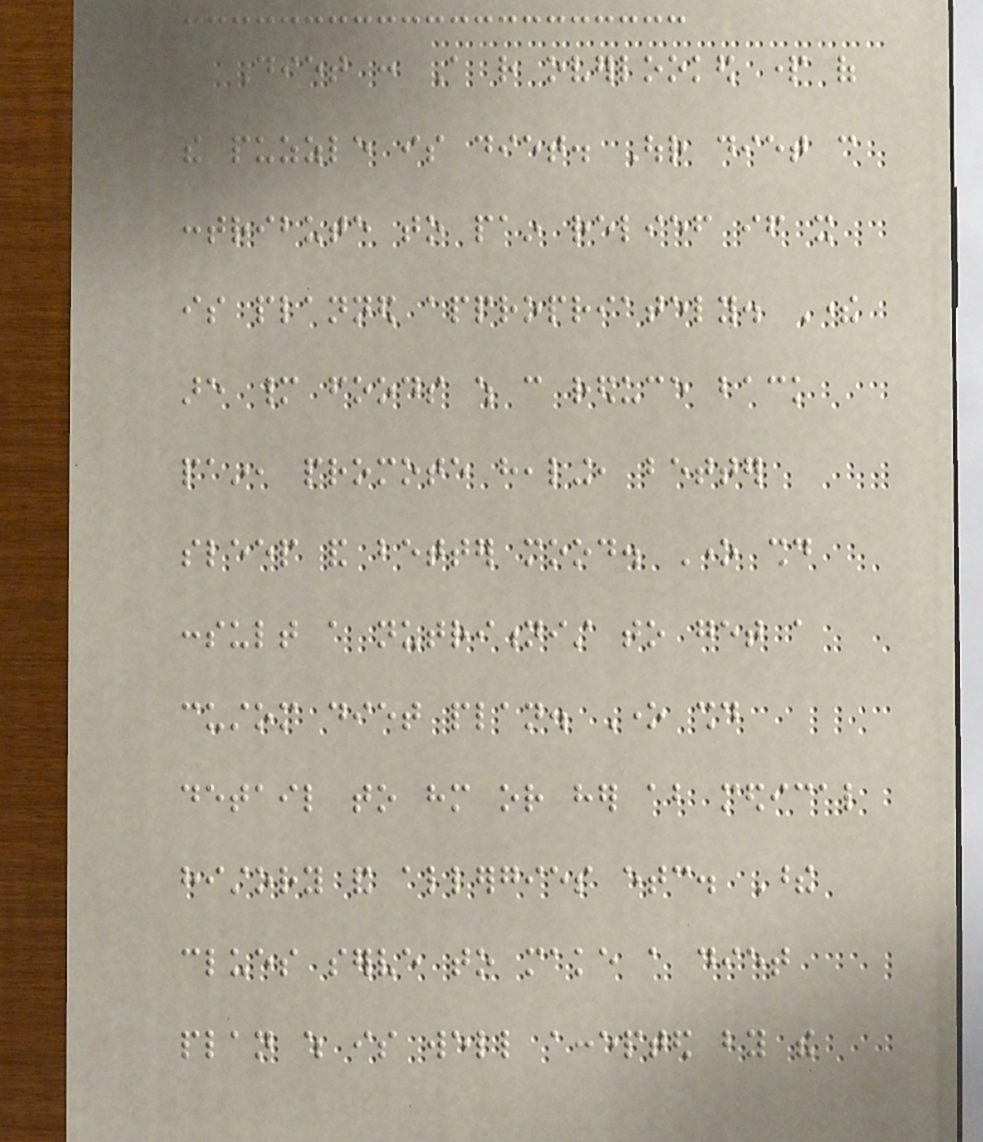Diet : A rather overlooked part of
the puzzle is diet. Our diet can
contribute to pain relief if it
is planned appropriately. There
are many foods which can reduce back
pain, promote healing, better
sleep and better mood. One should
consult a nutritionist to get a
custom diet plan. One should
detail to him or her about medical
history and allergies etc. These
clues serve to make a diet
plan which is well accepted by the
